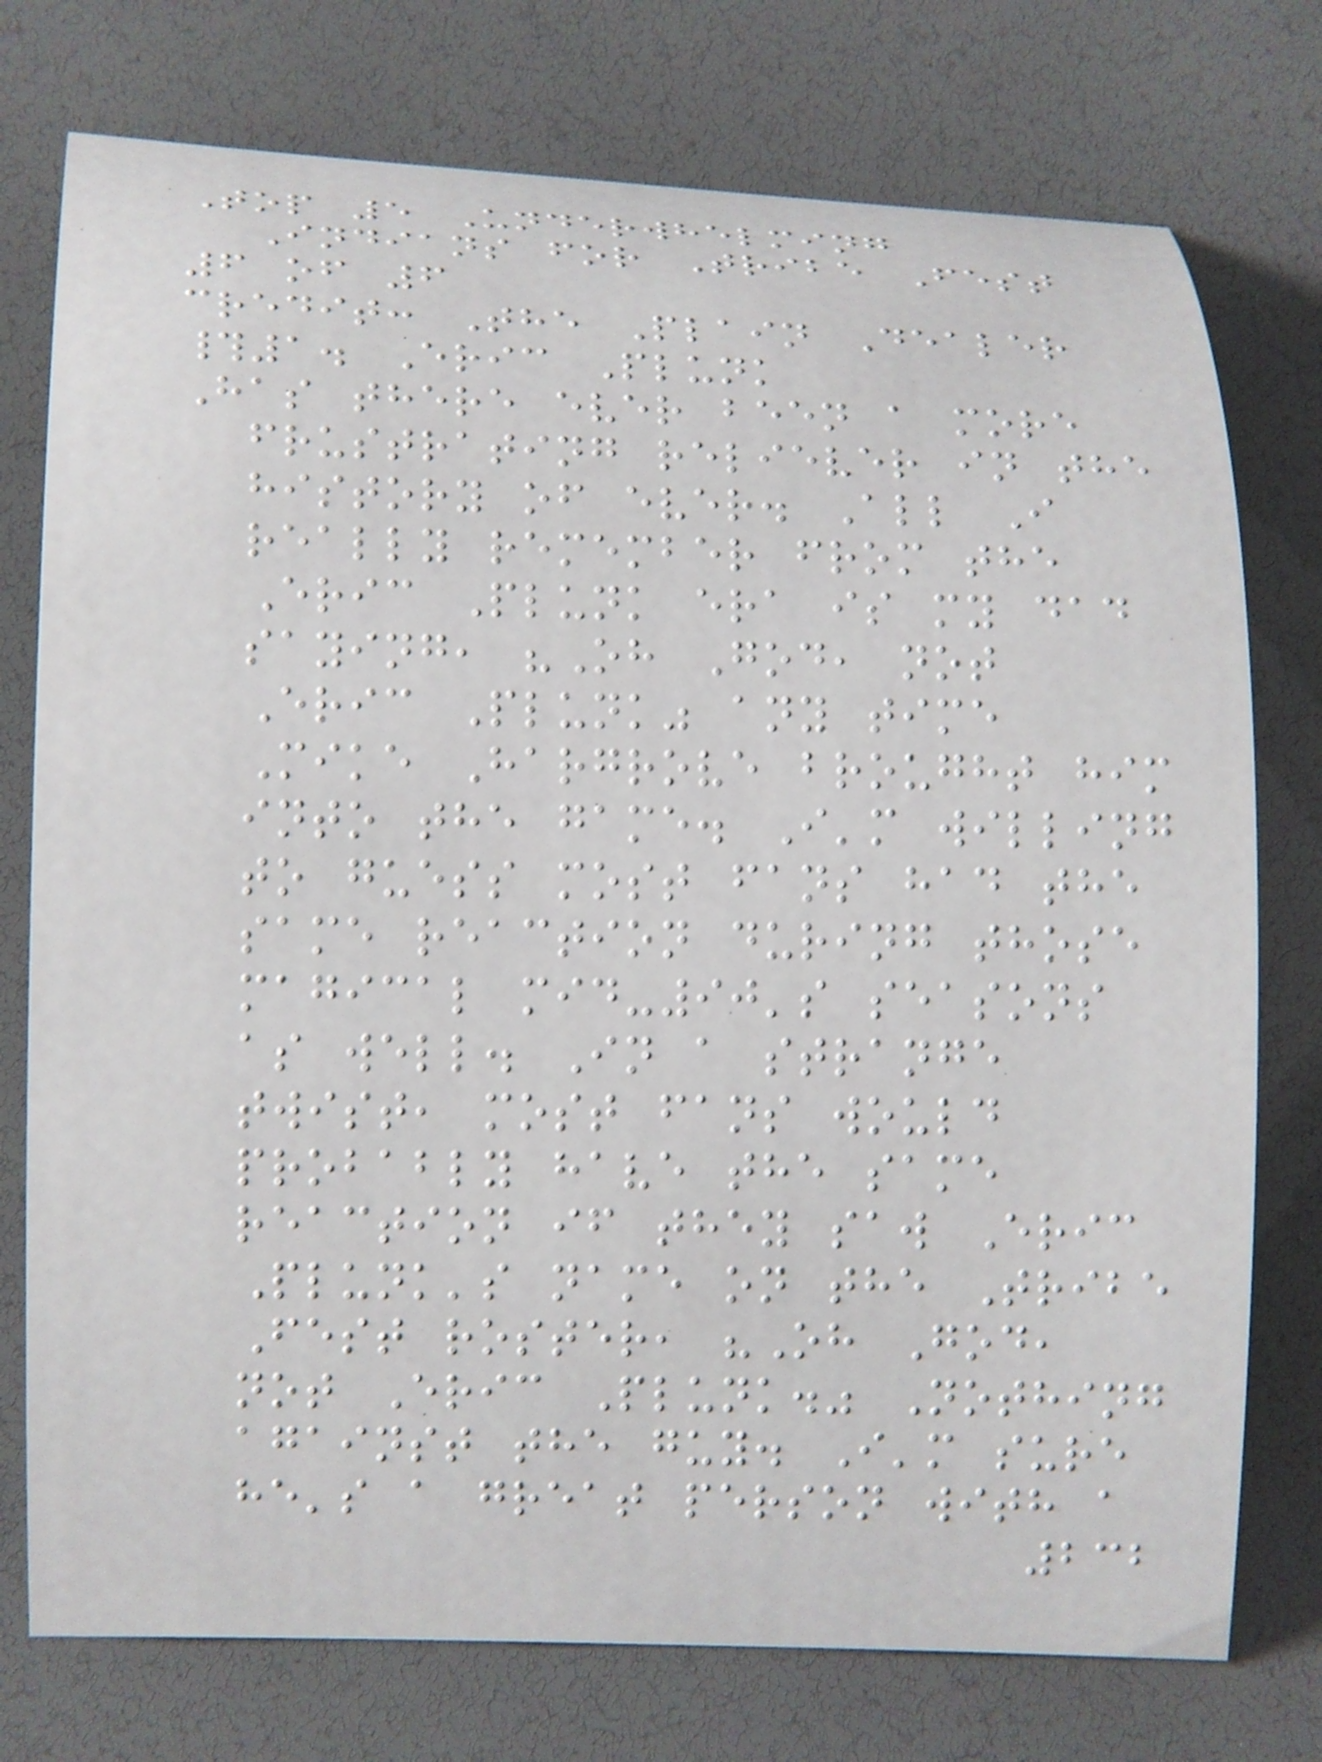Top 5 Underwhelming
Indians for Tribe Fest
6 of 6
credit: The Plain Dealer
#1. Eric Plunk
Has there ever been a more
frustrating reliever in the
history of ever. All I
really remember from the
Eric Plunk era is my dad
saying, "Oh God, not
Eric Plunk" any time
Mike Hargrove brought him
into the game. I'm willing
to guess most fans had the
same reaction during those
magical mid-90's seasons
as well. In a strange
twist, most fans would
probably have the same
reaction if they saw Eric
Plunk's name on the Tribe
Fest roster, "Oh God,
not Eric Plunk." Nothing
against the guy. I'm sure
he's a great person with a
232
